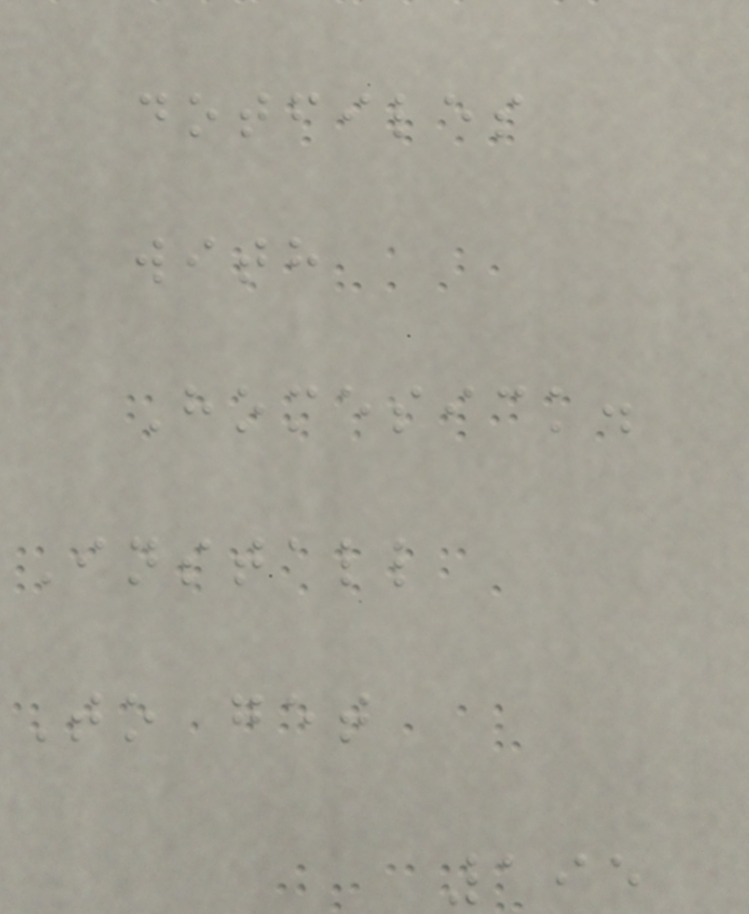dotfiles
with
Homesick.
Install
To get
195
